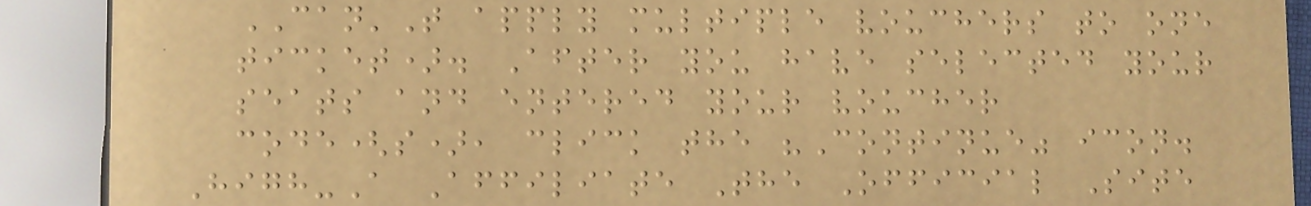CAN'T apply multiple vouchers to one
ticket). After you have selected your
seats and entered your voucher
code(s), click the "Continue" icon.
High-A Affiliate The Official Site
